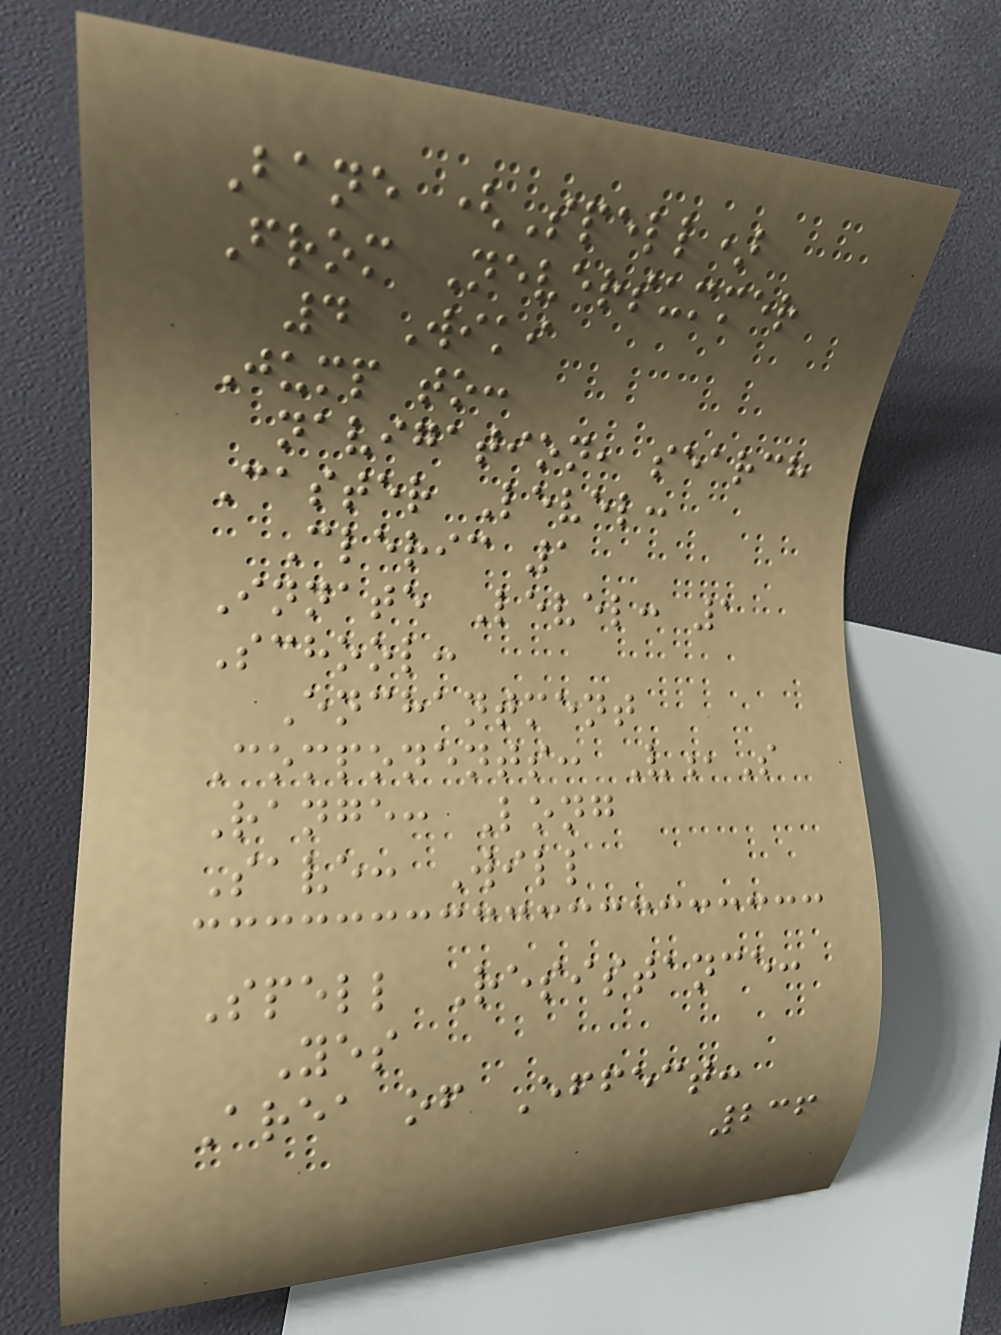Bane (Spell)
From Neversummer
4 Wiki
Jump to:
navigation, search
Caster Level:
Cleric 1
Innate Level: 1
School:
Enchantment
Components: V,S
Range: Long
Save: Will
Spell Resistance:
Yes
Area of Effect:
236
